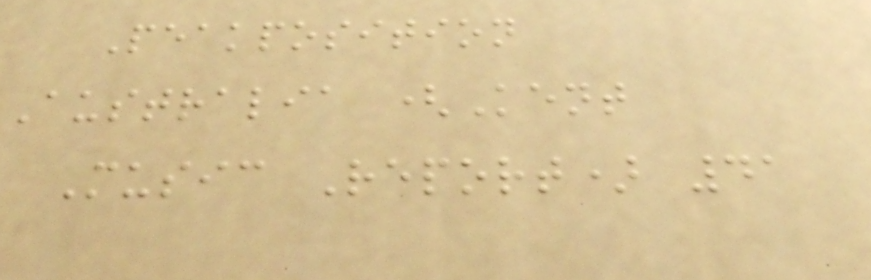Peakposition
Australia (Kent
Music Report) 41
